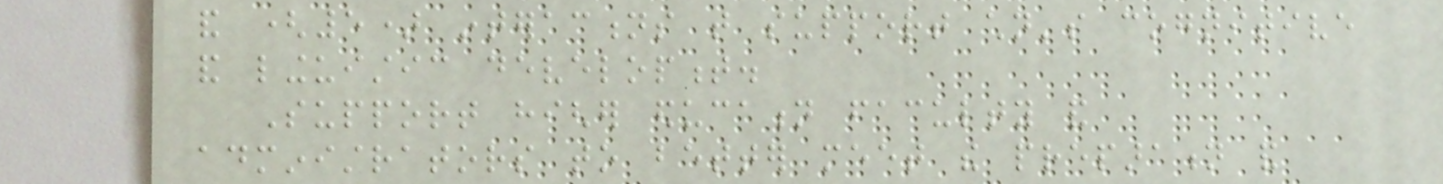and (5) interactions that support children's cognitive
and linguistic development.
Support higher education faculty and
administrators to better meet the preparation and
